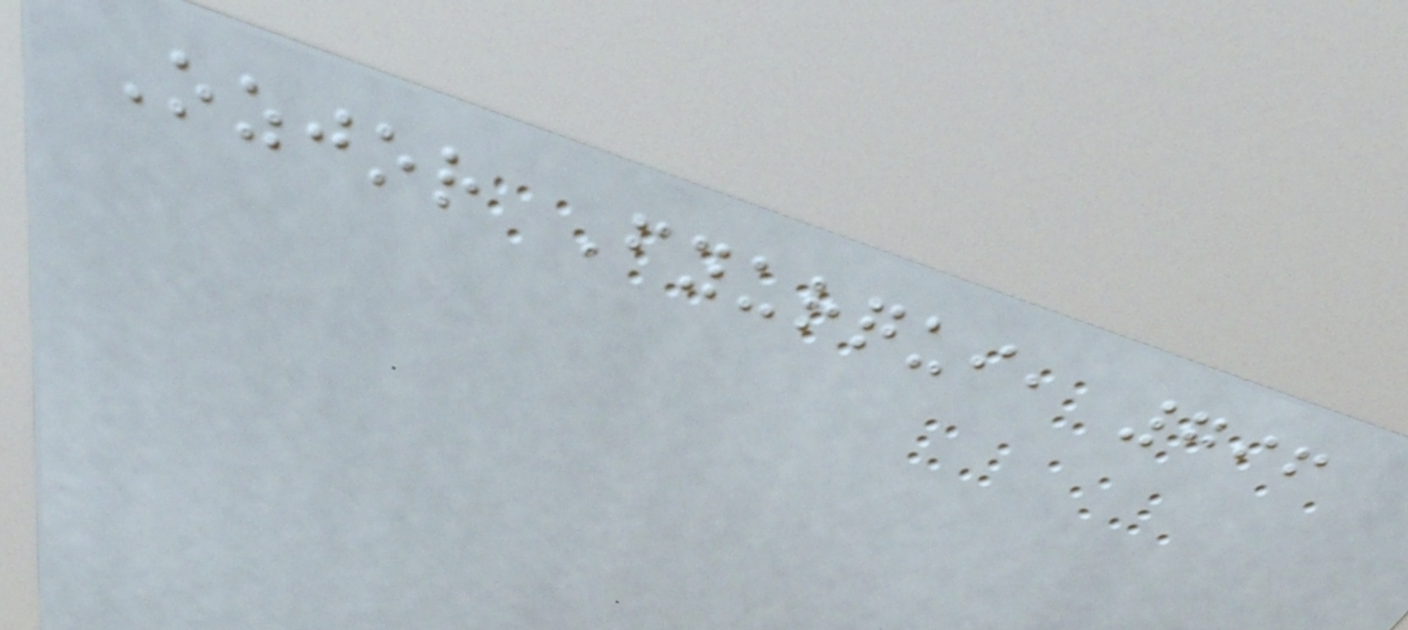Ozjor Fyurqui, 796
